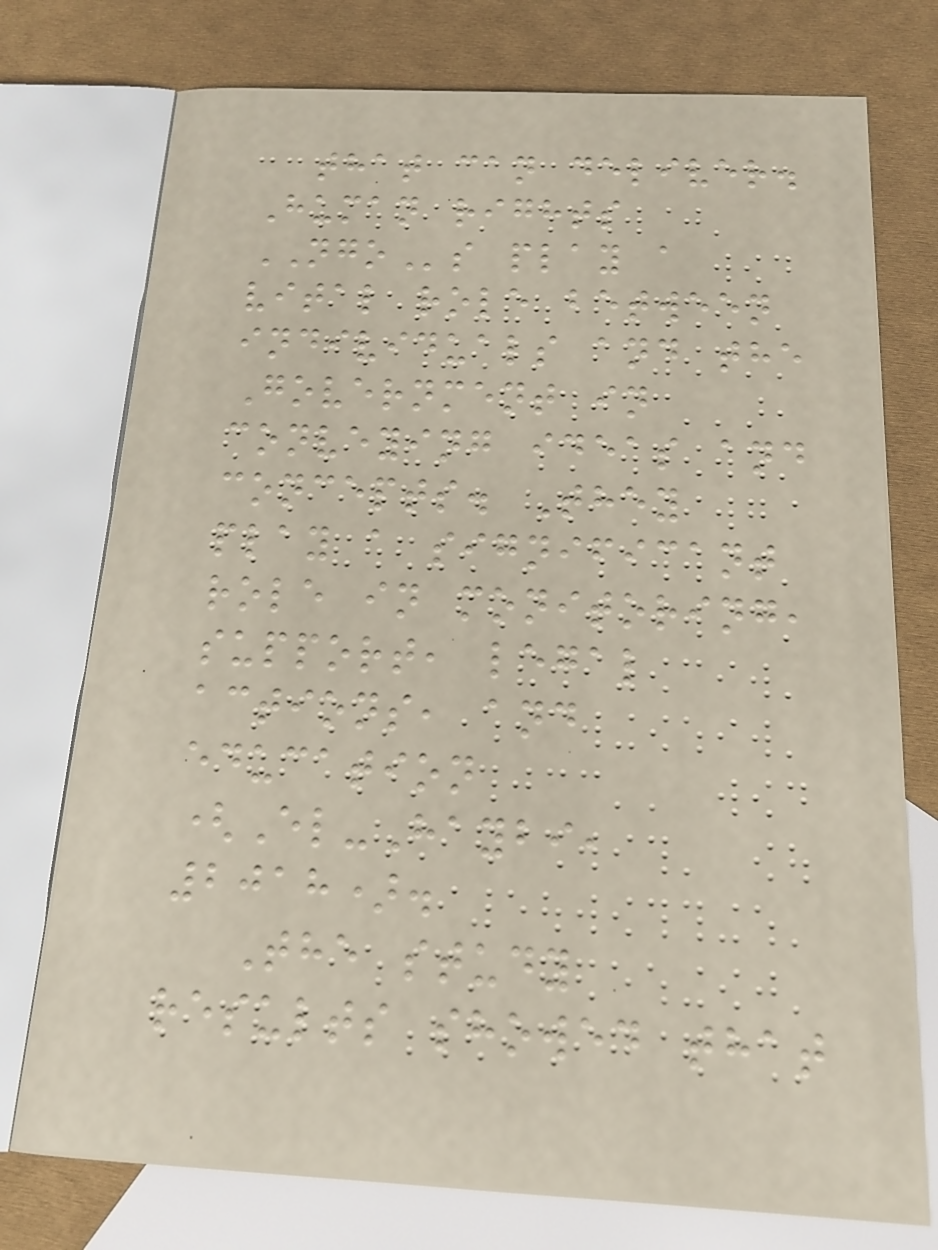that can deliver.
Human rights
NGOs play a
vital role between
individuals and the
Government in
conveying ideas and
concepts. They
play a significant
role in monitoring,
support, legal
actions, and
education
(El-Haybi,
2018).
The study
results showed that
